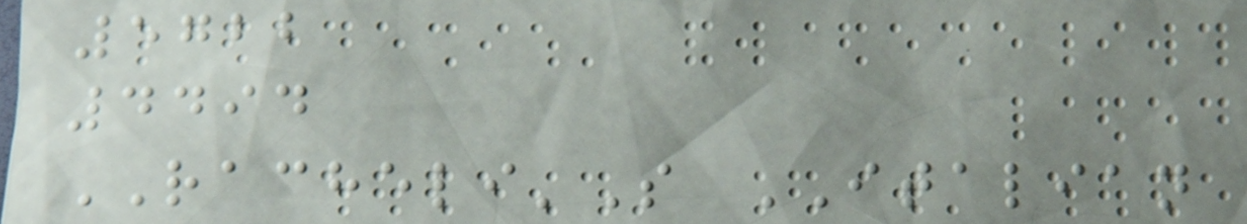5722
4494
RACHELI'S ITALIAN
